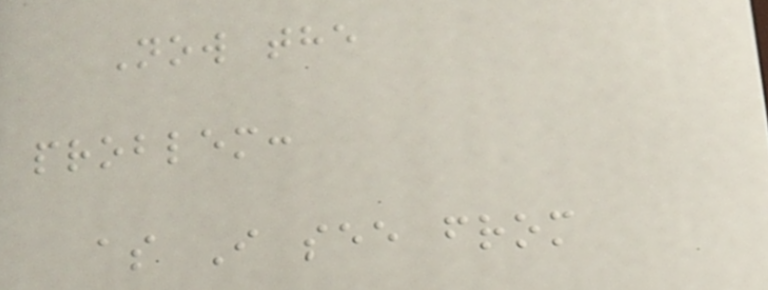Now the
problem:
as I see from
